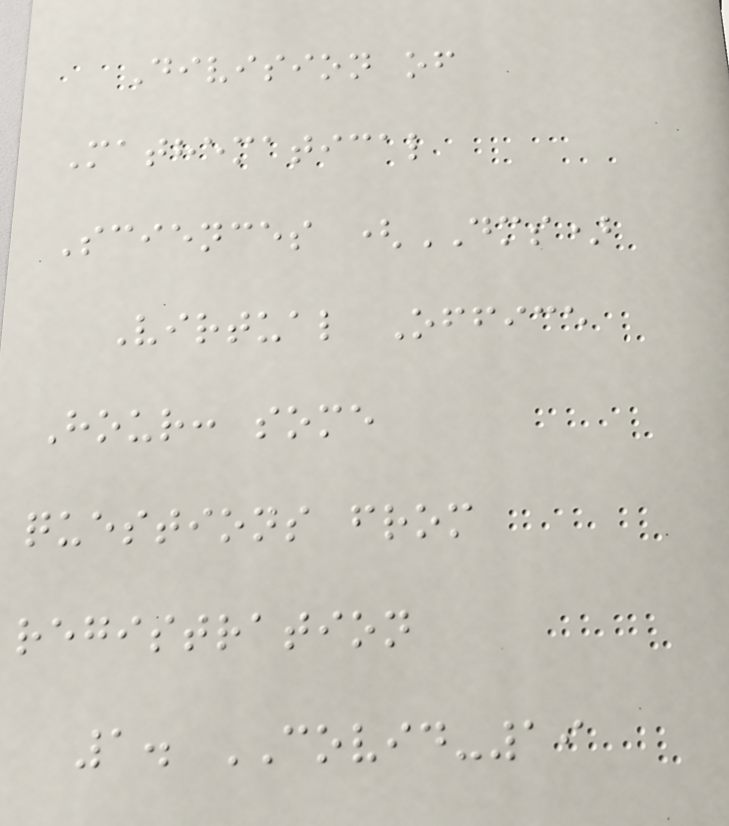Division of
Mathematical
Sciences (DMS)
Virtual Office
Hour: some
questions from
registration
1. COVID-19
